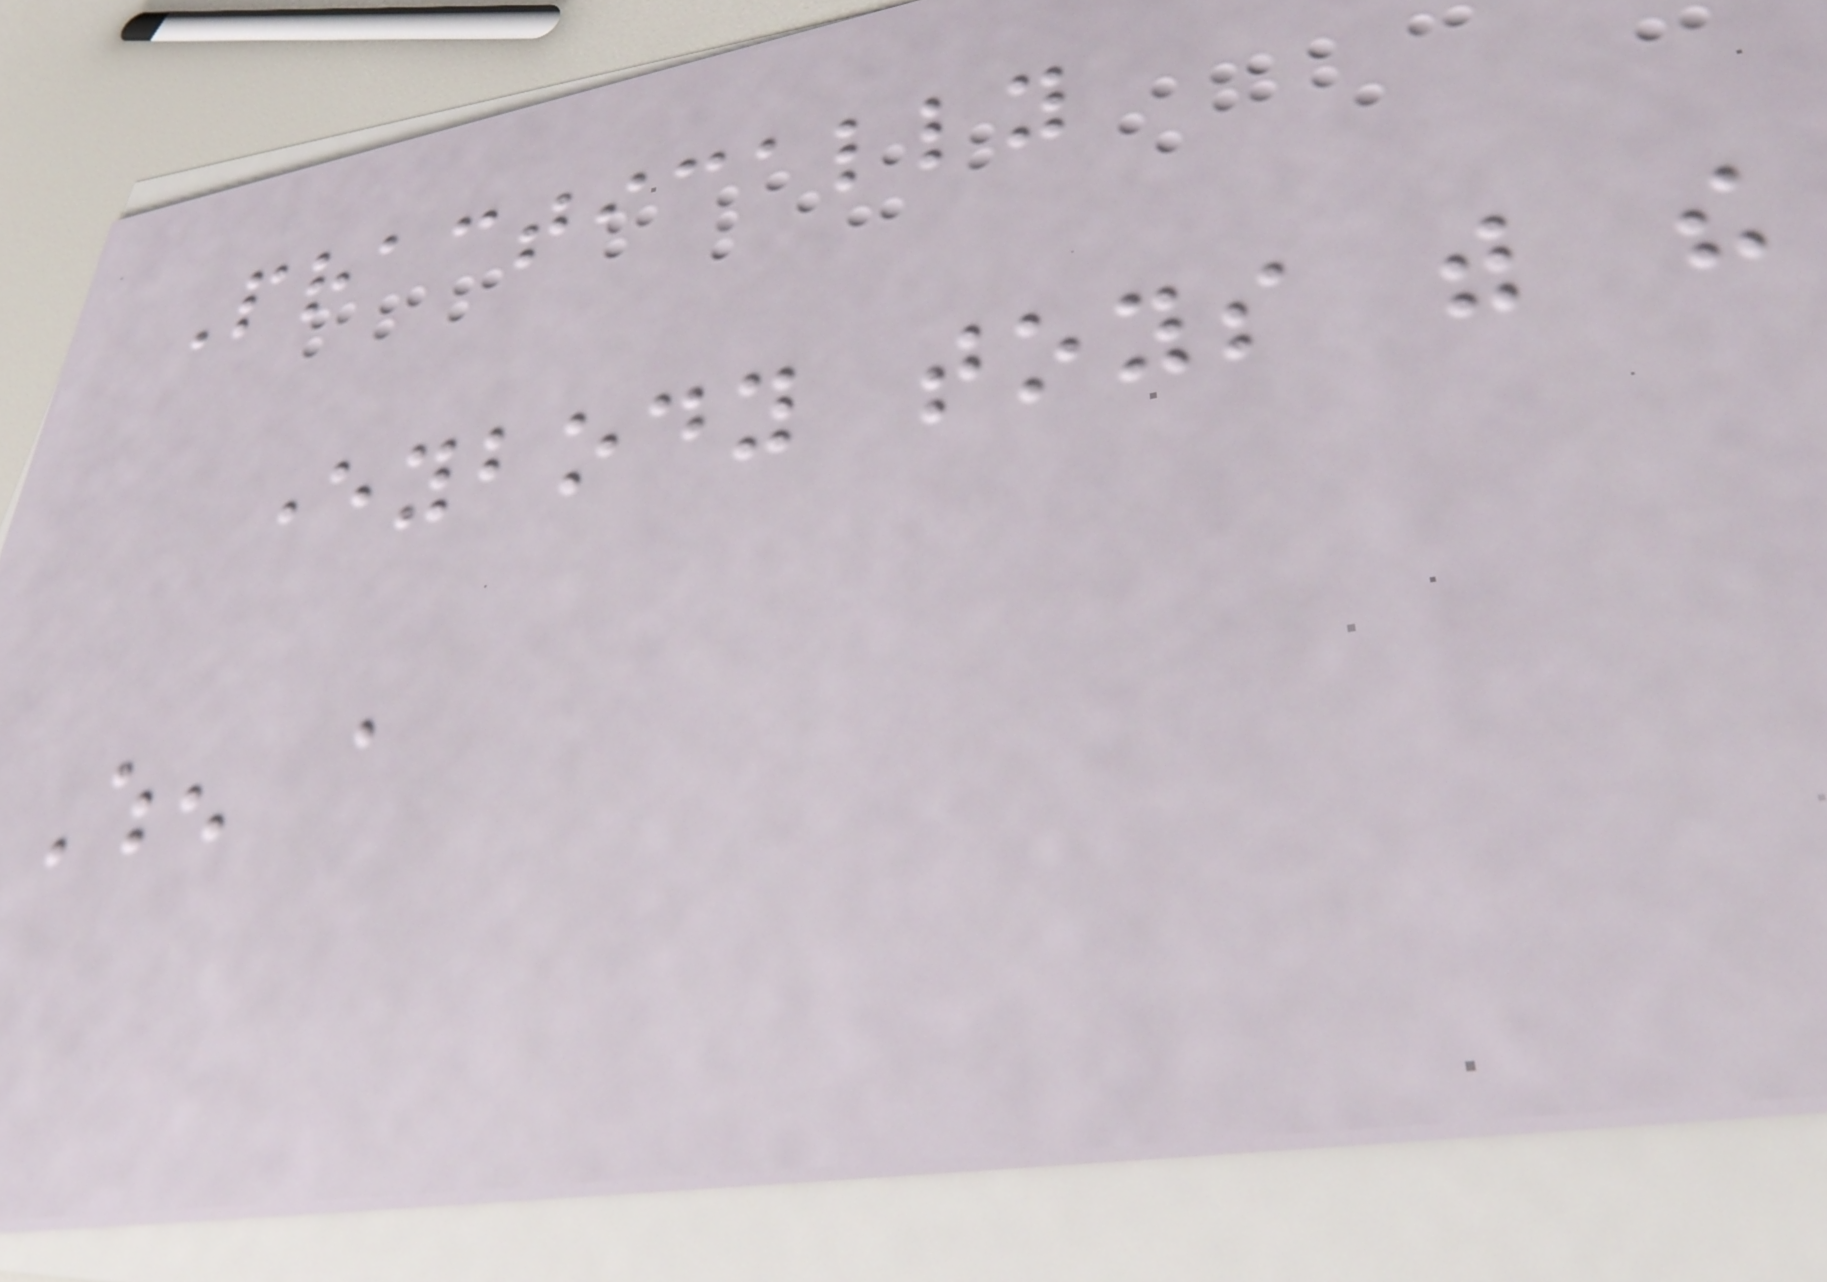Practically
everybody toys with the
When a
